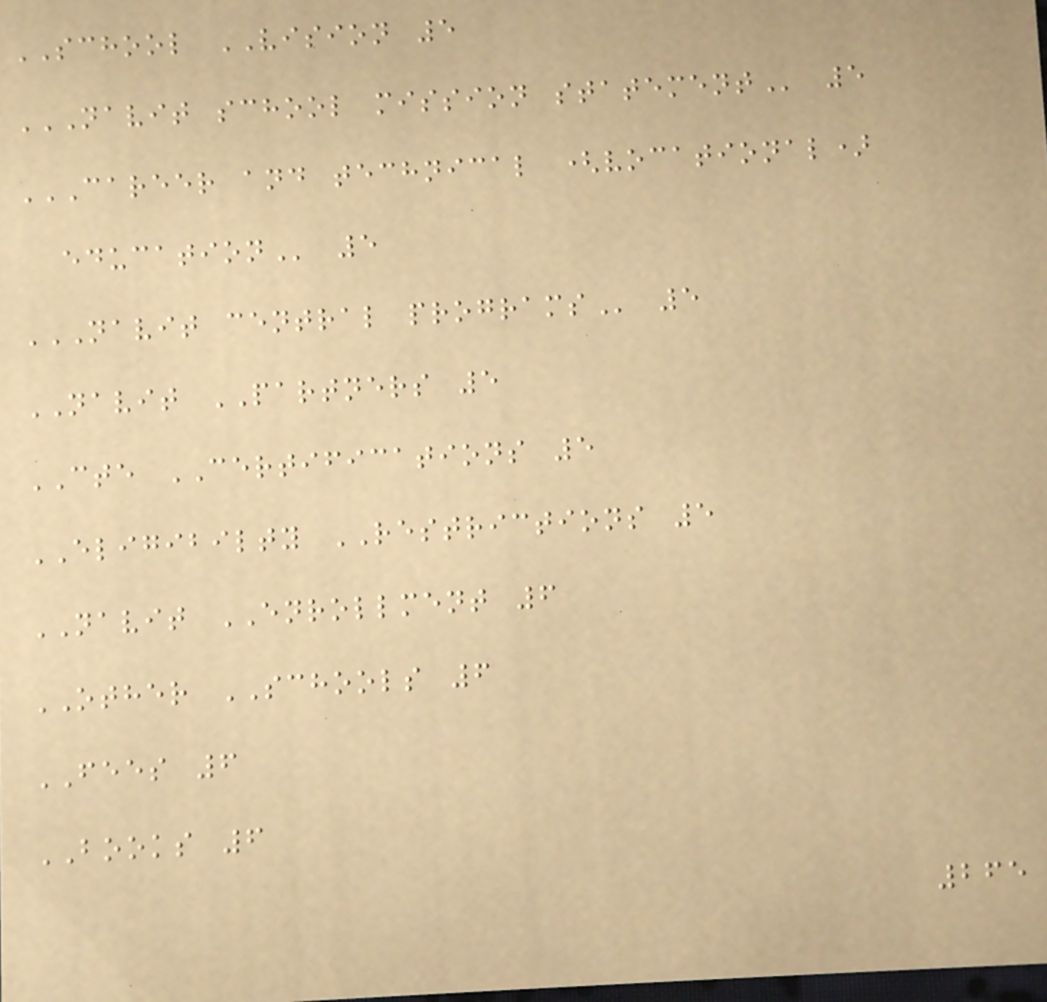SCHOOL VISION 5
NAVIT SCHOOL MISSION STATEMENT 5
CAREER AND TECHNICAL (VOCATIONAL)
EDUCATION 5
NAVIT CENTRAL PROGRAMS 5
NAVIT PARTNERS 5
CTE CERTIFICATIONS 5
ELIGIBILTY RESTRICTIONS 5
NAVIT ENROLLMENT 6
OTHER SCHOOLS 6
FEES 6
BOOKS 6
265
